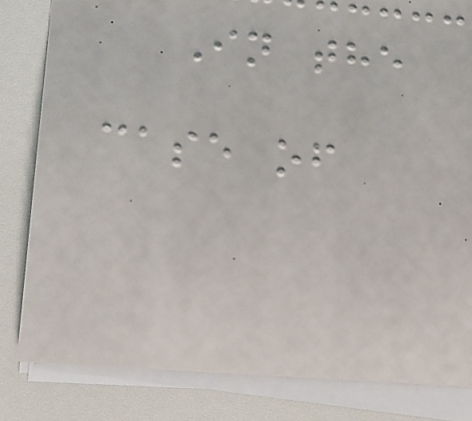In the
case of
